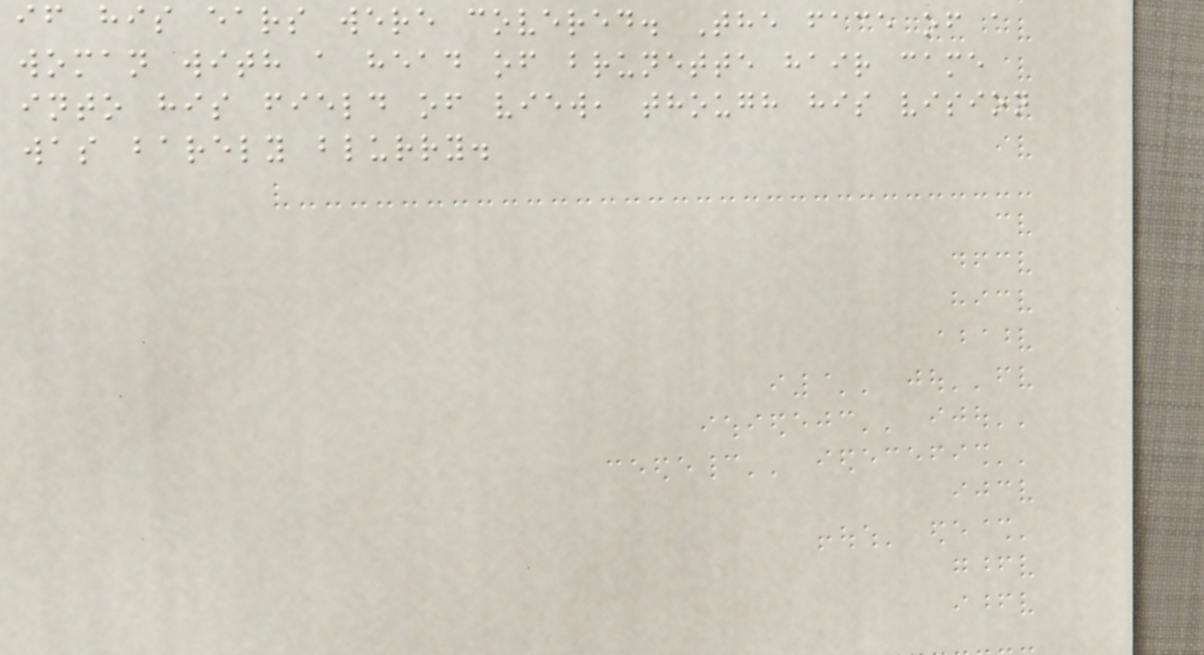if his ears were covered. The face of a
woman with a head of brunette hair came
into his field of view, though his vision
was barely blurry.
